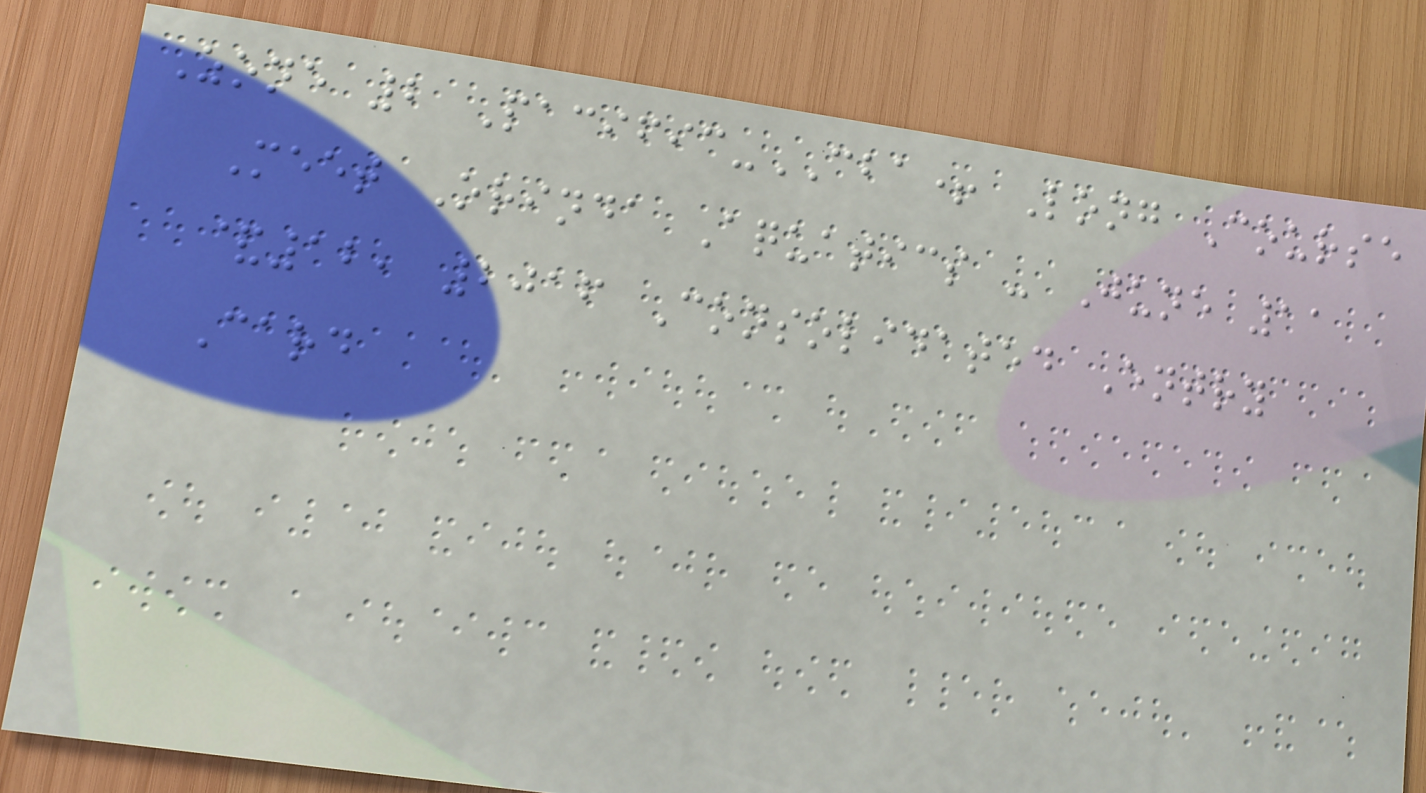Zone 2 Pacific-CBA+ Long Course
Meet Orinda Aquatics - June 11
&12, 2016 Consolidated Entry
Card
